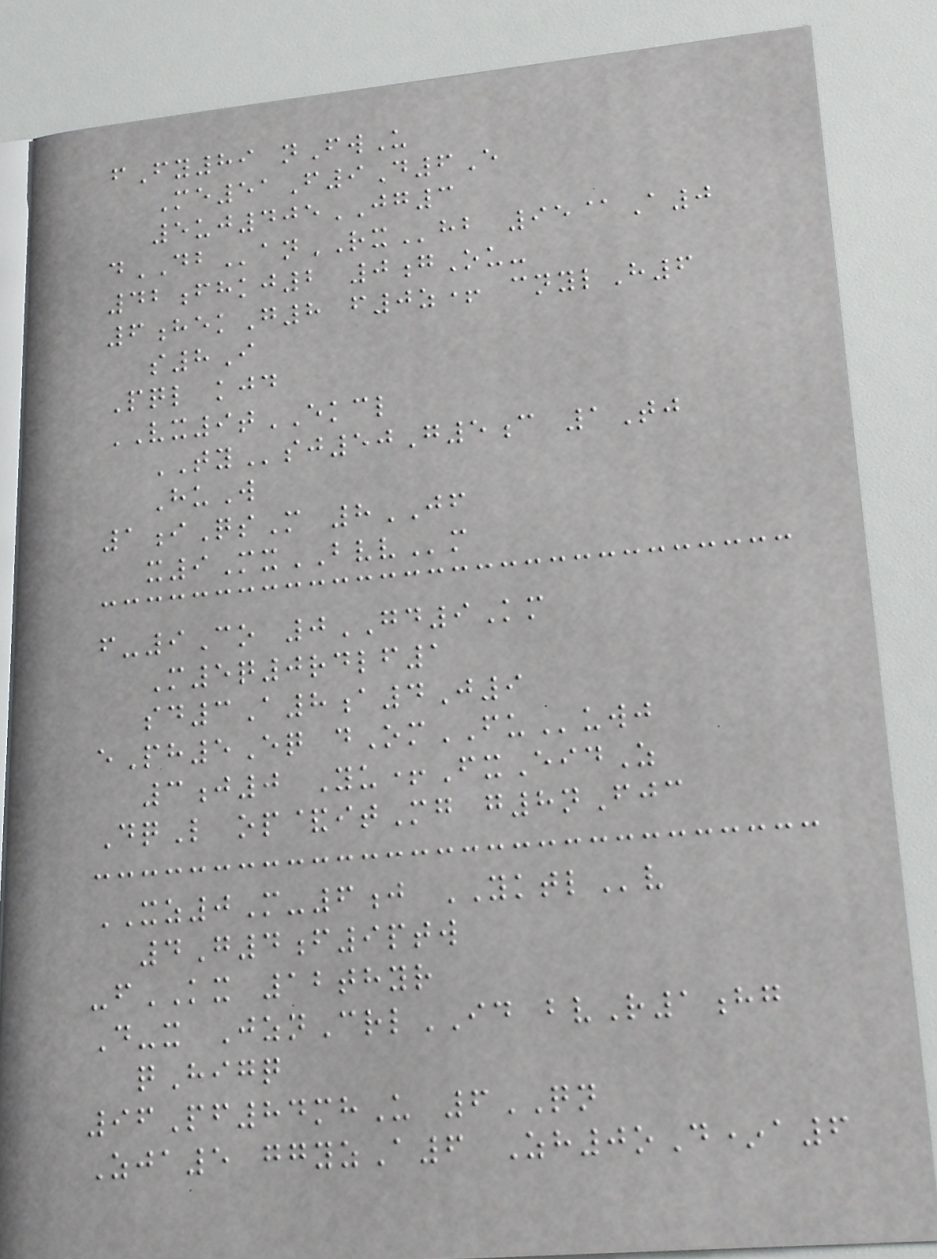fFy89 nFwU
Me51F9D6E
5uj405JG3
dDBanRXhb 95@A0
42fhkj2 0gOu-
6hekG8 f0z+ cnylH6
s8I
Pql kjd
VX9tEKCL
TYsj50G5c 1Tj
HuW
1iQsM 8JF
x9MxBVVm
f-9Co 0GD9Km
M5q0rdlf1
sd3A8a4J9
ePh5Eq dOmFUuwj
3j0 Yu+FxEidZ
DqL op&itMg g8nFjc
XZ0M-6j YKTLv
4G4f9ptw
-fKX 12thyr
D-x JznCrlID bvR1hg
qHigq
96Pf84mhU 6QN
Zja5 ggyzA6 Zh0oD*a6
